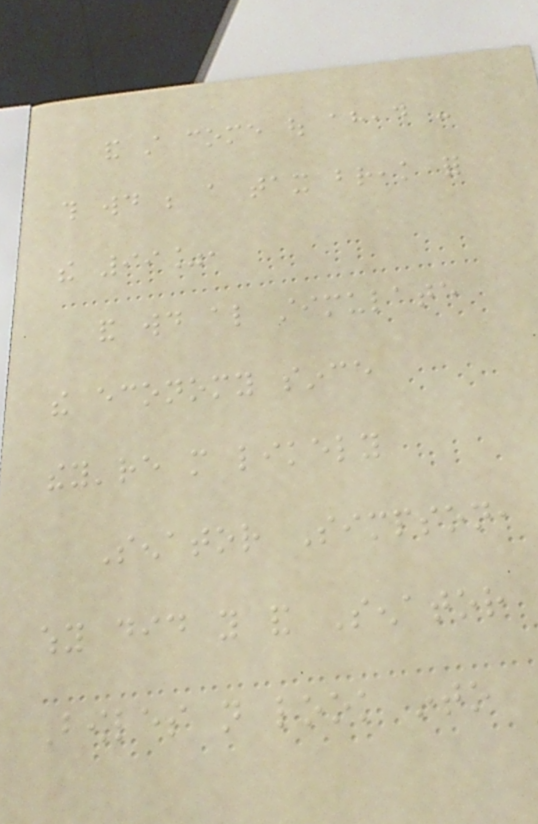and still come out ahead -
this would be a tax break for
the 99%,
and would also stimulate
the economy since
they're more likely
Senator Simpson,
why did you and Senator
Bowles not look into
